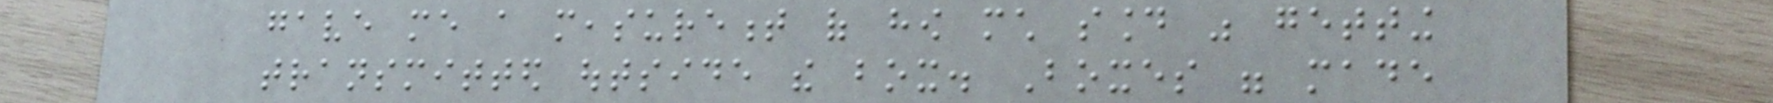gave me a measurement of how much sound was getting
transmitted outside the box. Boxes were made
